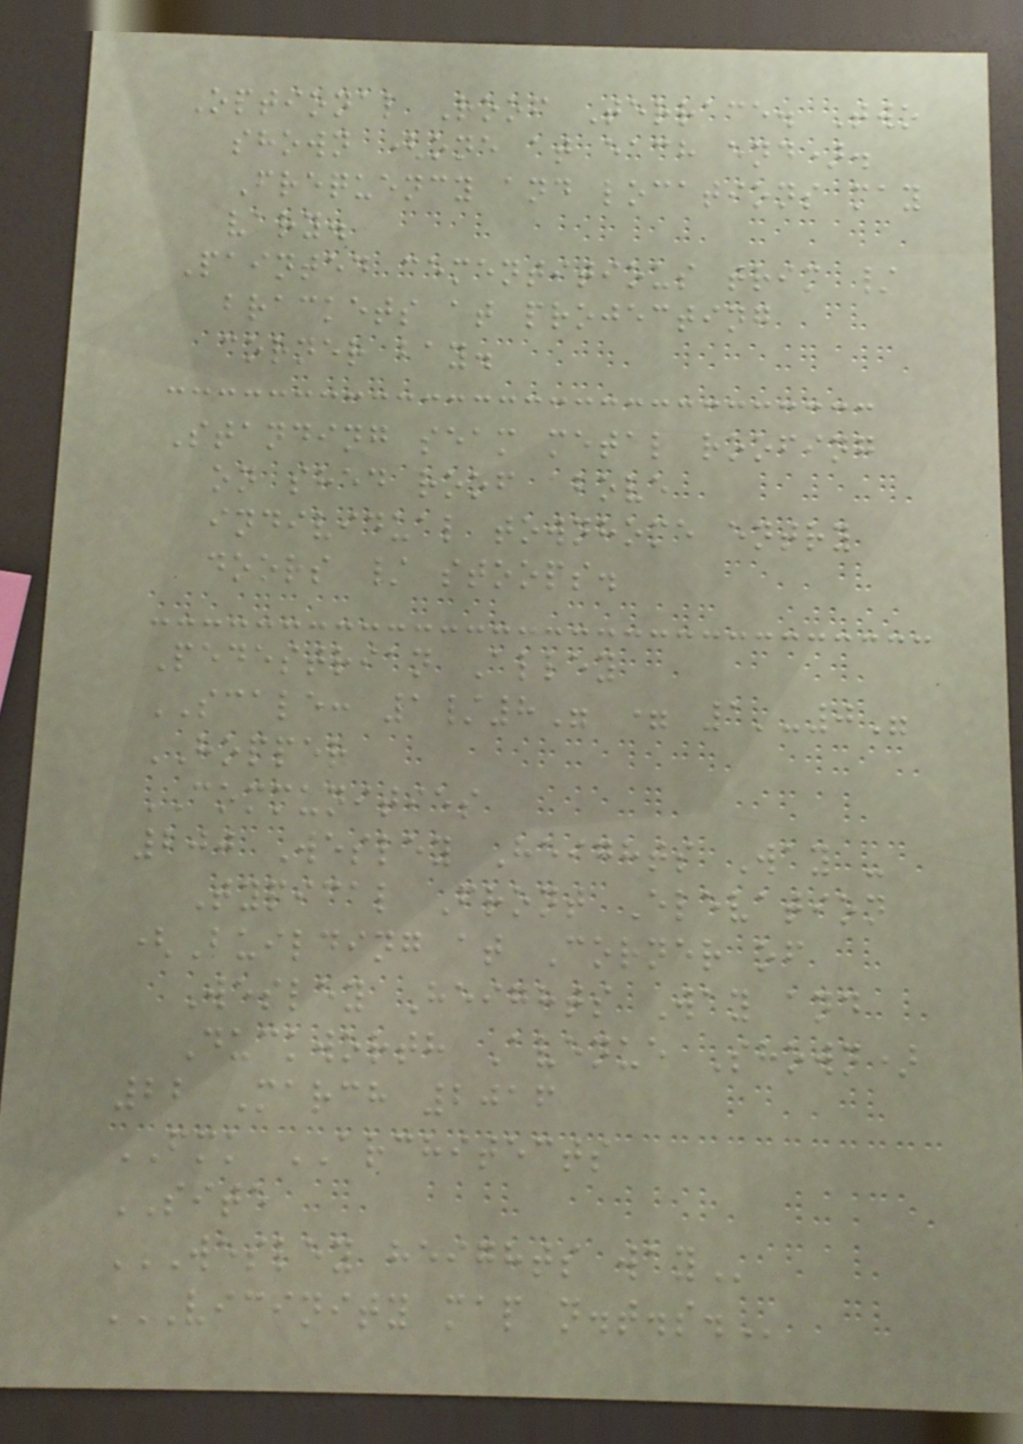Optional Roof Terrace. Two
shown (one at each end).
Frequency and locations may
vary.
Painted cementitious trim /
brackets at projecting
corner bay.
Standing seam metal roofing
on shed roof above
individual townhome entry
doors / stoops.
Pedestrian Alley
SCALE: 1/8" = 1'-0"
HOPPER
COMMUNITIES
200 Wesley Heights Way -
Typical Front Elevation
(Building at Corner of
Wesley Heights Way and
Duckworth Avenue Shown)
22 March 2016
FMK ARCHITECTS
SITE
WESLEY HEIGHTS WAY
VICINITY MAP N.T.S.
